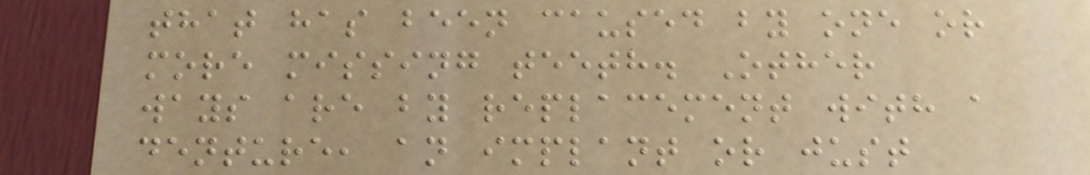that has been caused by one or
more missing teeth. Other
ways are by replacement with a
denture, an implant or just
